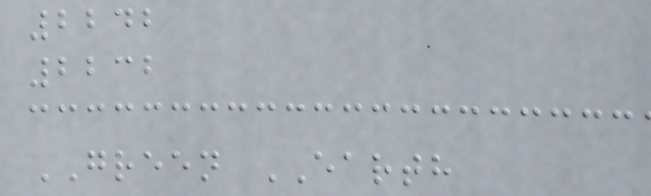2242
2232
GREEN EARTH
